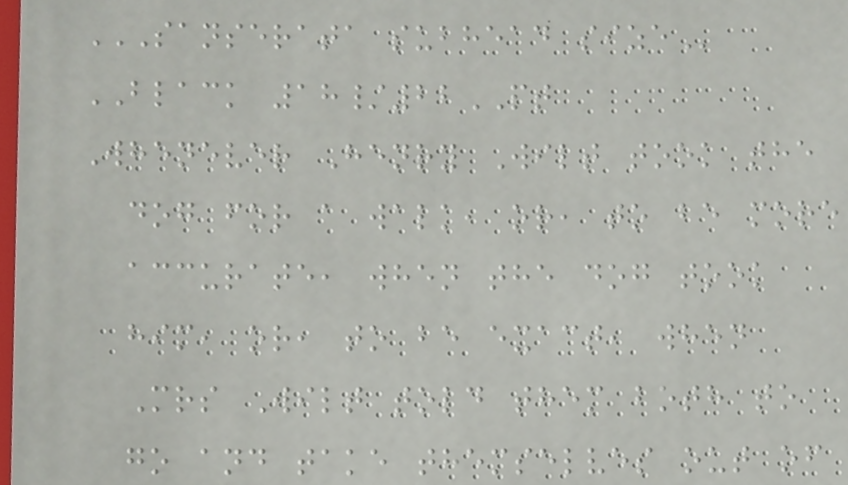SANSERATA SUBHEAD SIZE
BLACK 18/22PT
Whenever Henry Wilt took the
dog for a walk, or, to be more
accurate, when the dog took
him, or, to be exact, when
Mrs Wilt told them both to
go and take themselves out of
